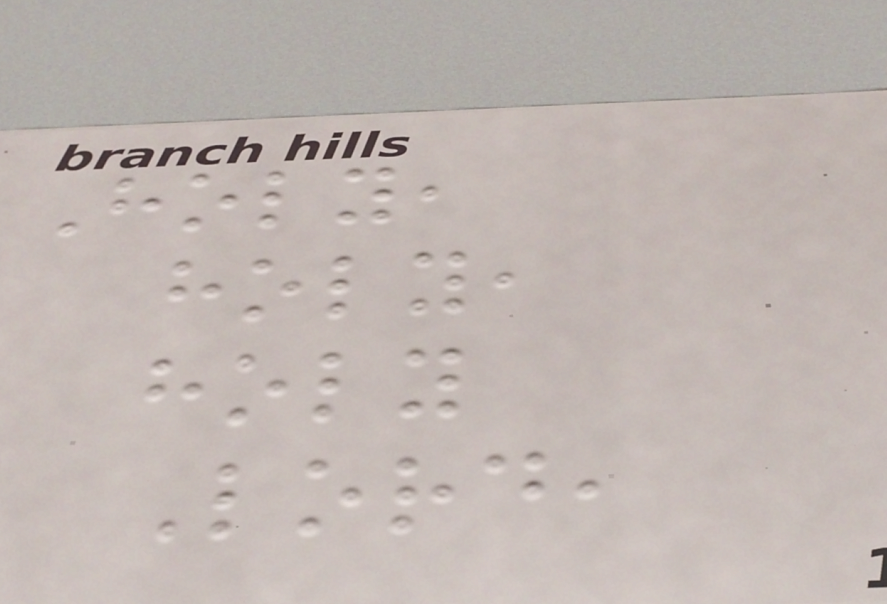Holy,
holy,
holy
Lord,
